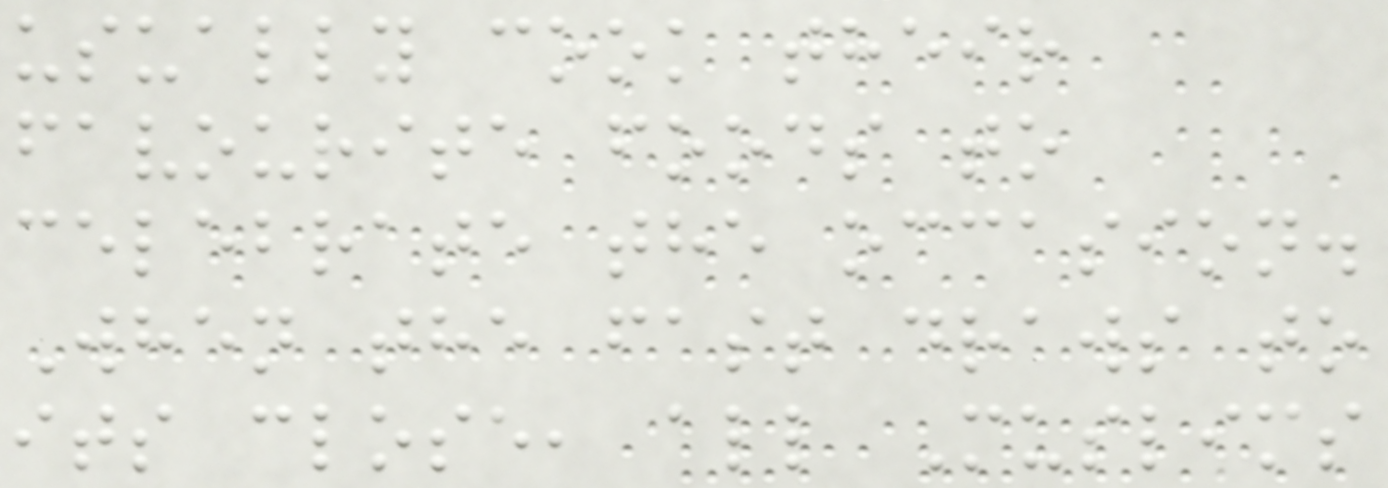usually cook their
favourite foods to
celebrate the occasion.
When the fast draws to
its close, all Muslims
